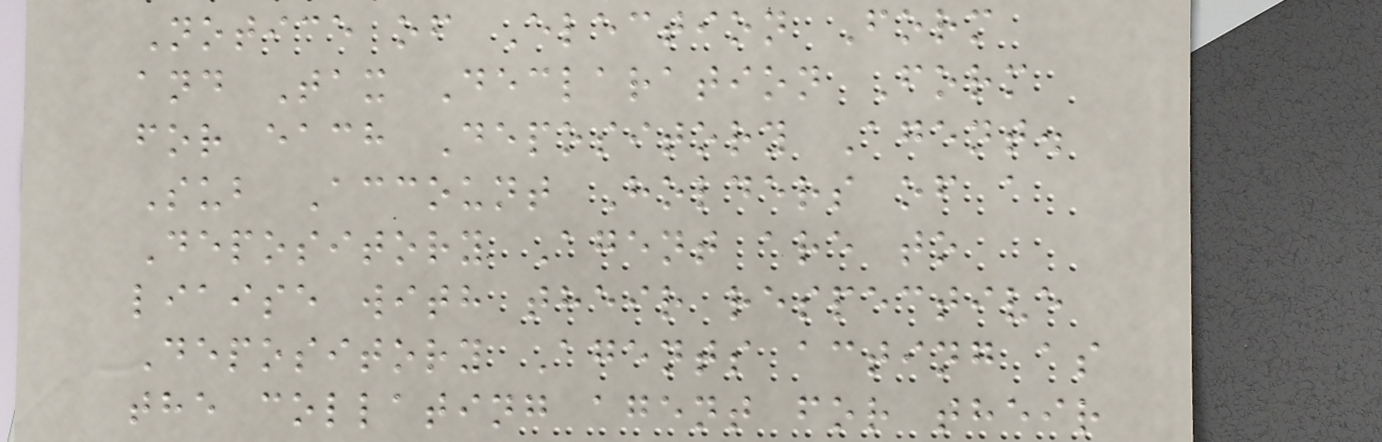Notice of Election Form
and Tax Declaration Form
for each Depository Agent.
Sub Account Holders of a
Depository Agent are to
liaise with their respective
Depository Agents acting as
the collating agent for their
